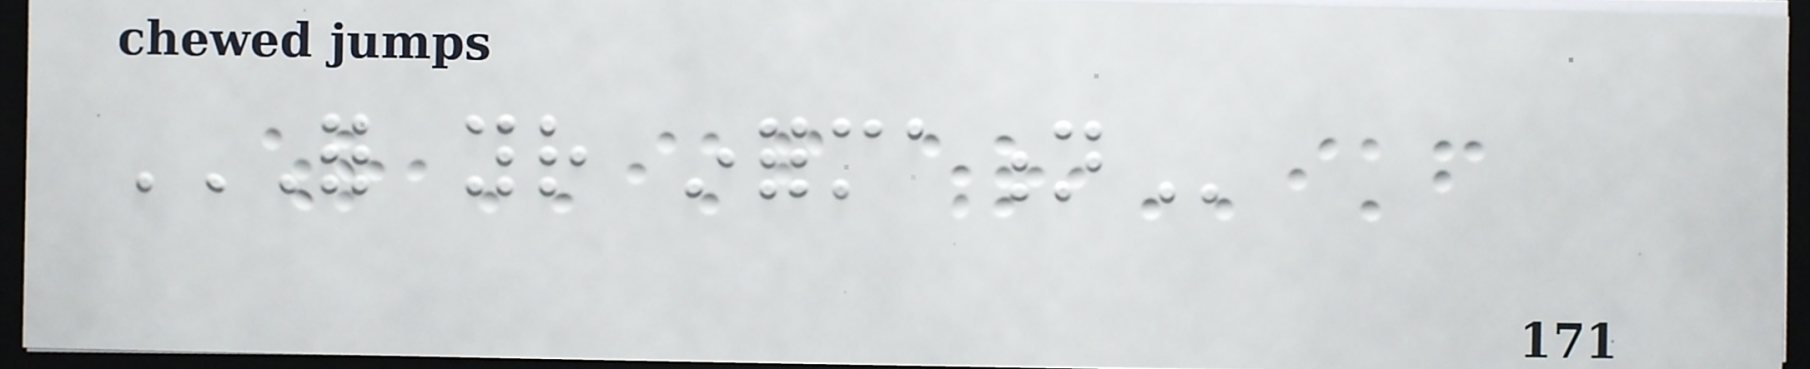FOR YOUR INFORMATION
